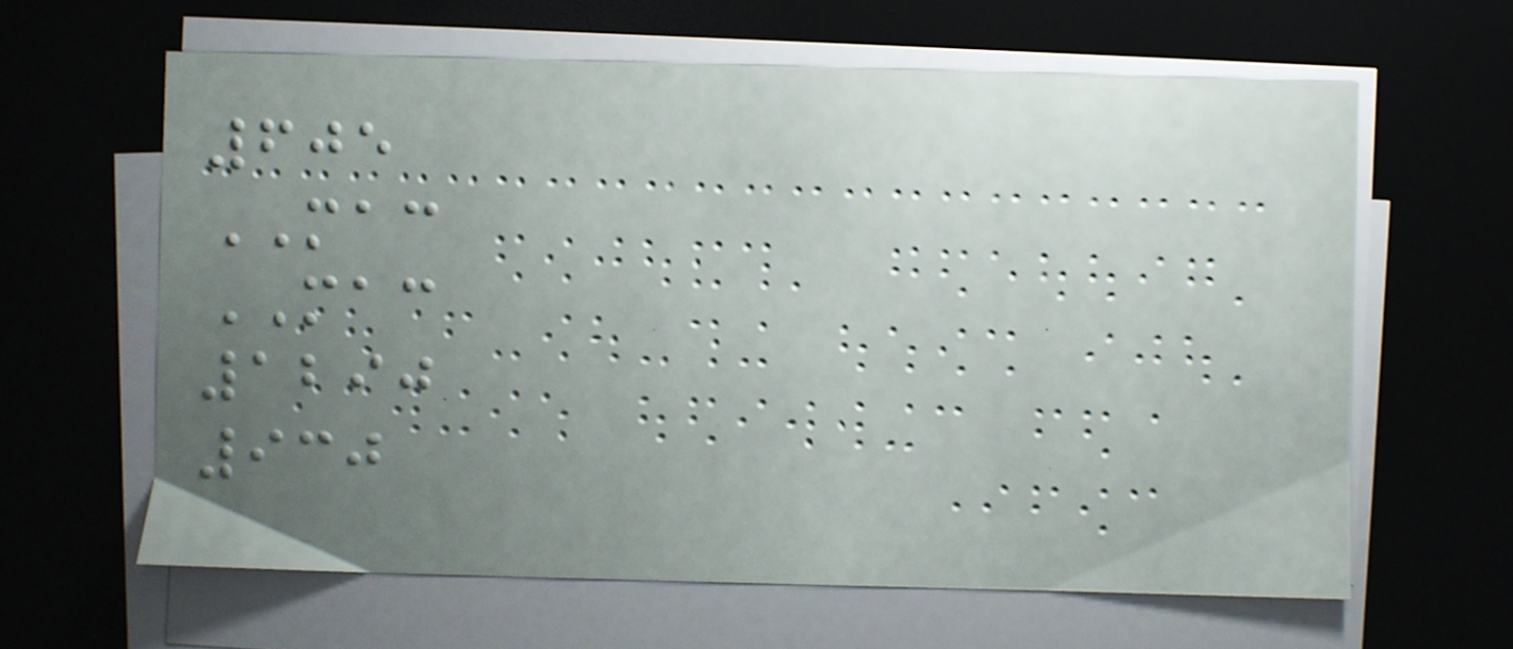605
MAC
MAC
1290
930
